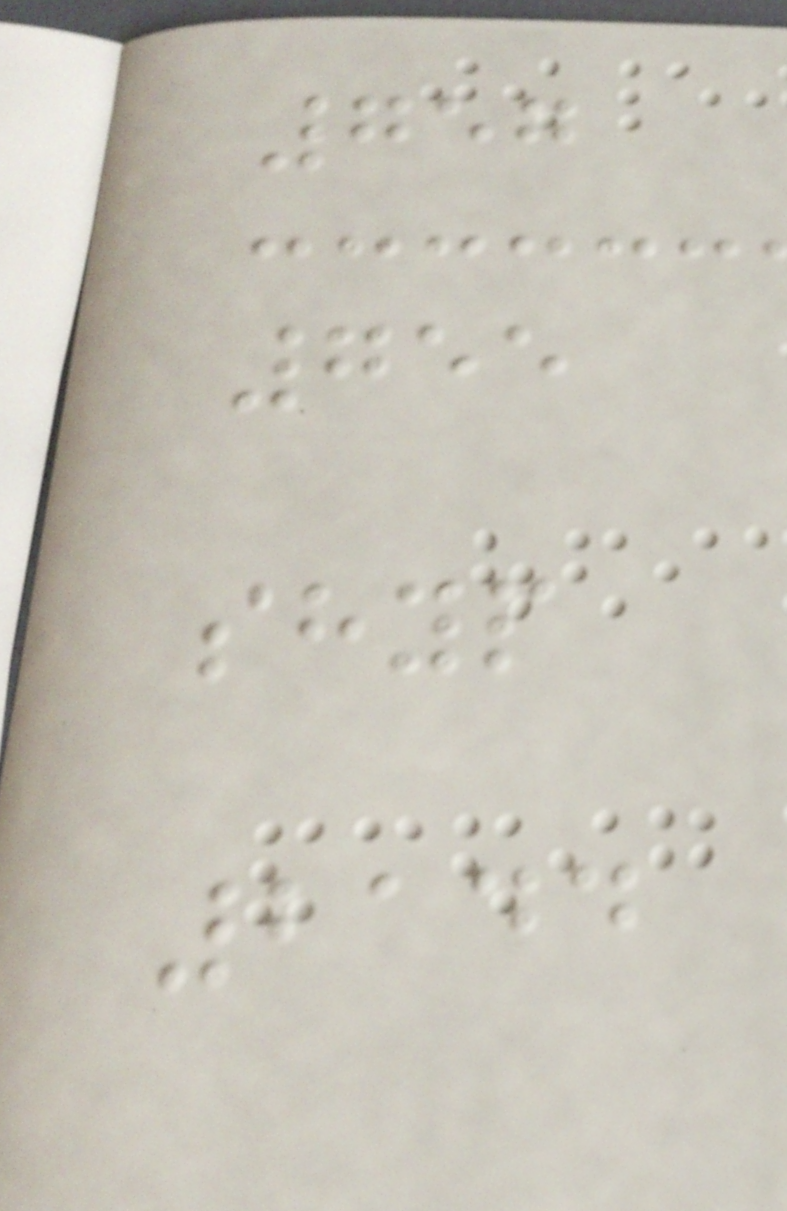757
755
shyp
2144
